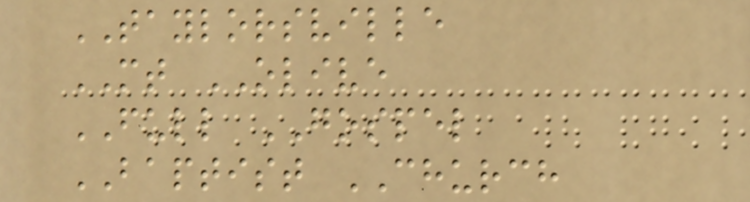TAYLORSVILLE
MT OLIVE
FULL GOSPEL
BAPTIST CHURCH
